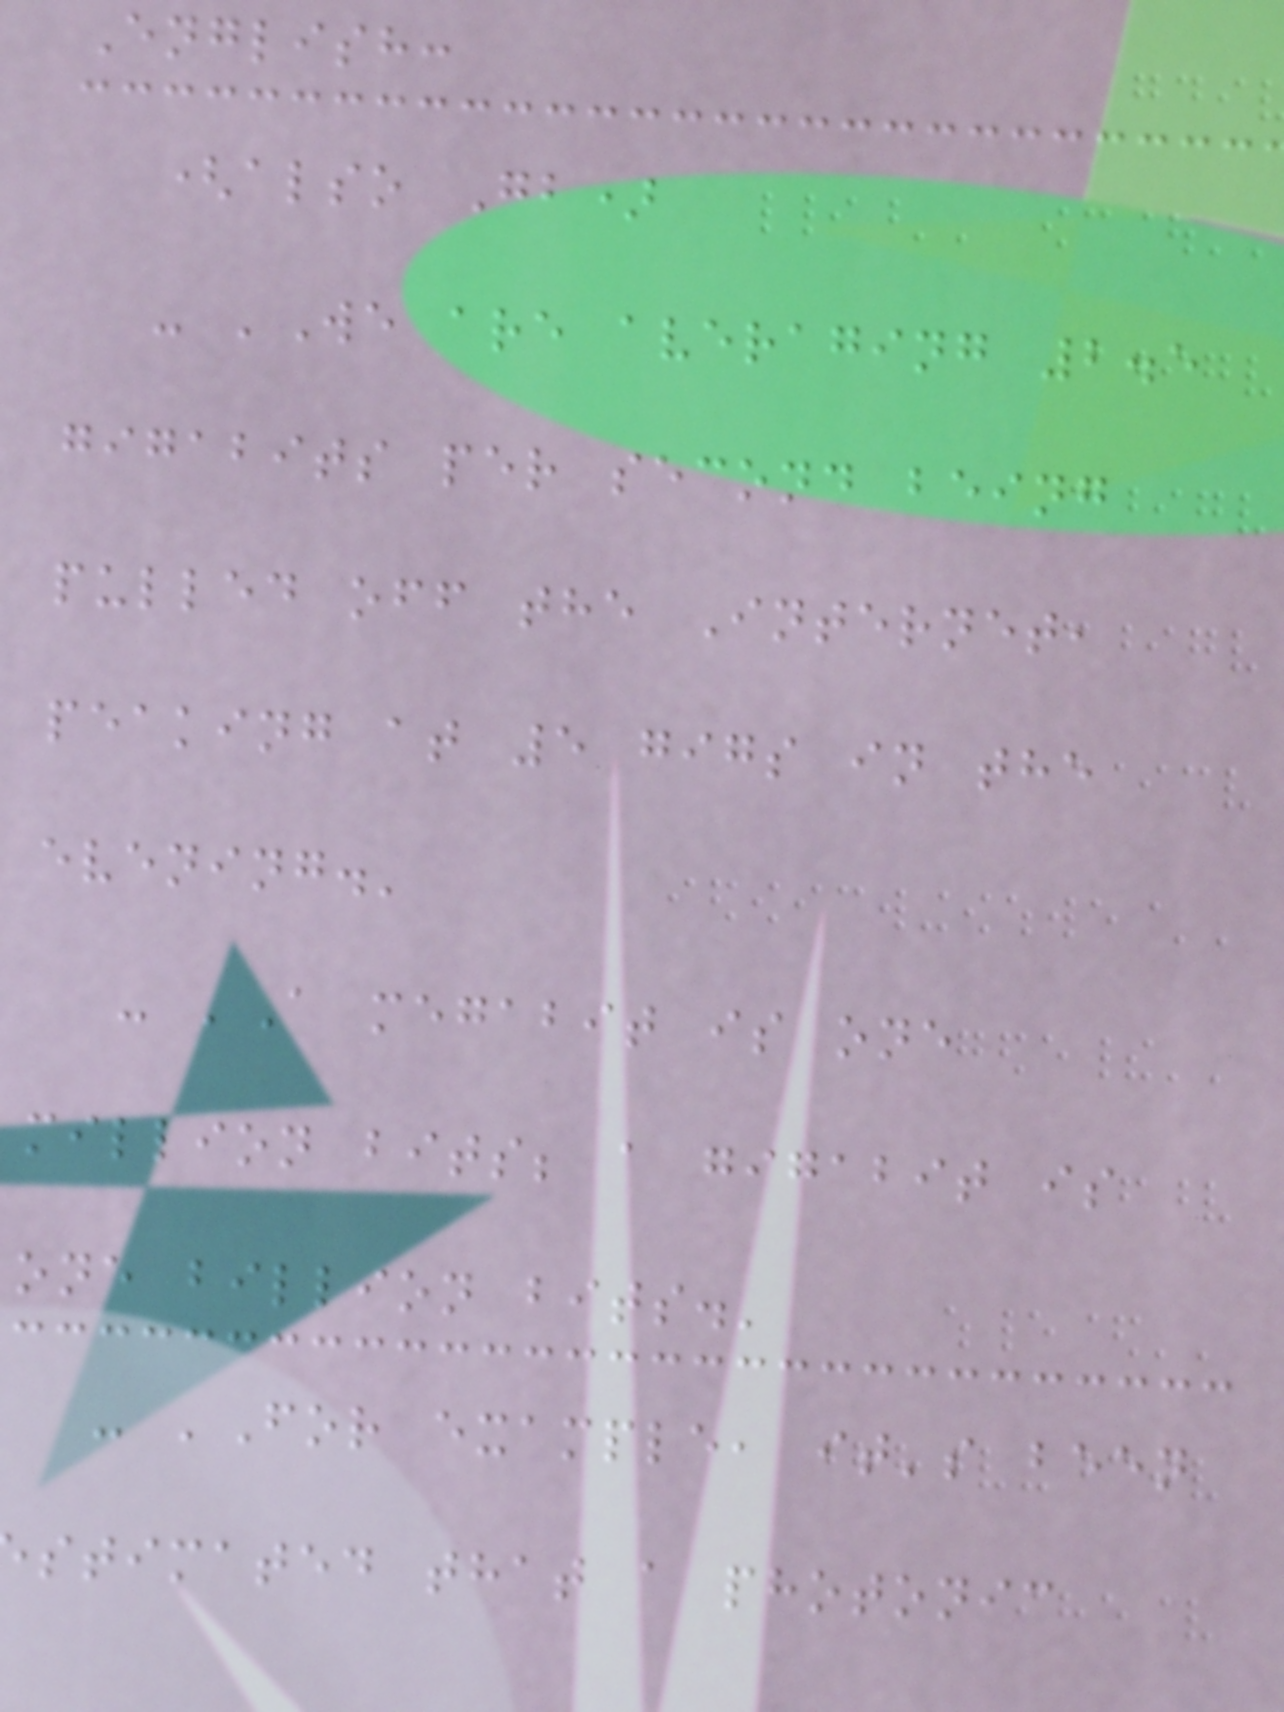English:
(also Gb)
- 'We are averaging 2.5
gigabits per second being
pulled off the Internet,
peaking at 5 gigs in the
evening.'
- 'A megabit is one
million bits; a gigabit is
one billion bits.'
- 'For example, it's been
stimated that a photonic
